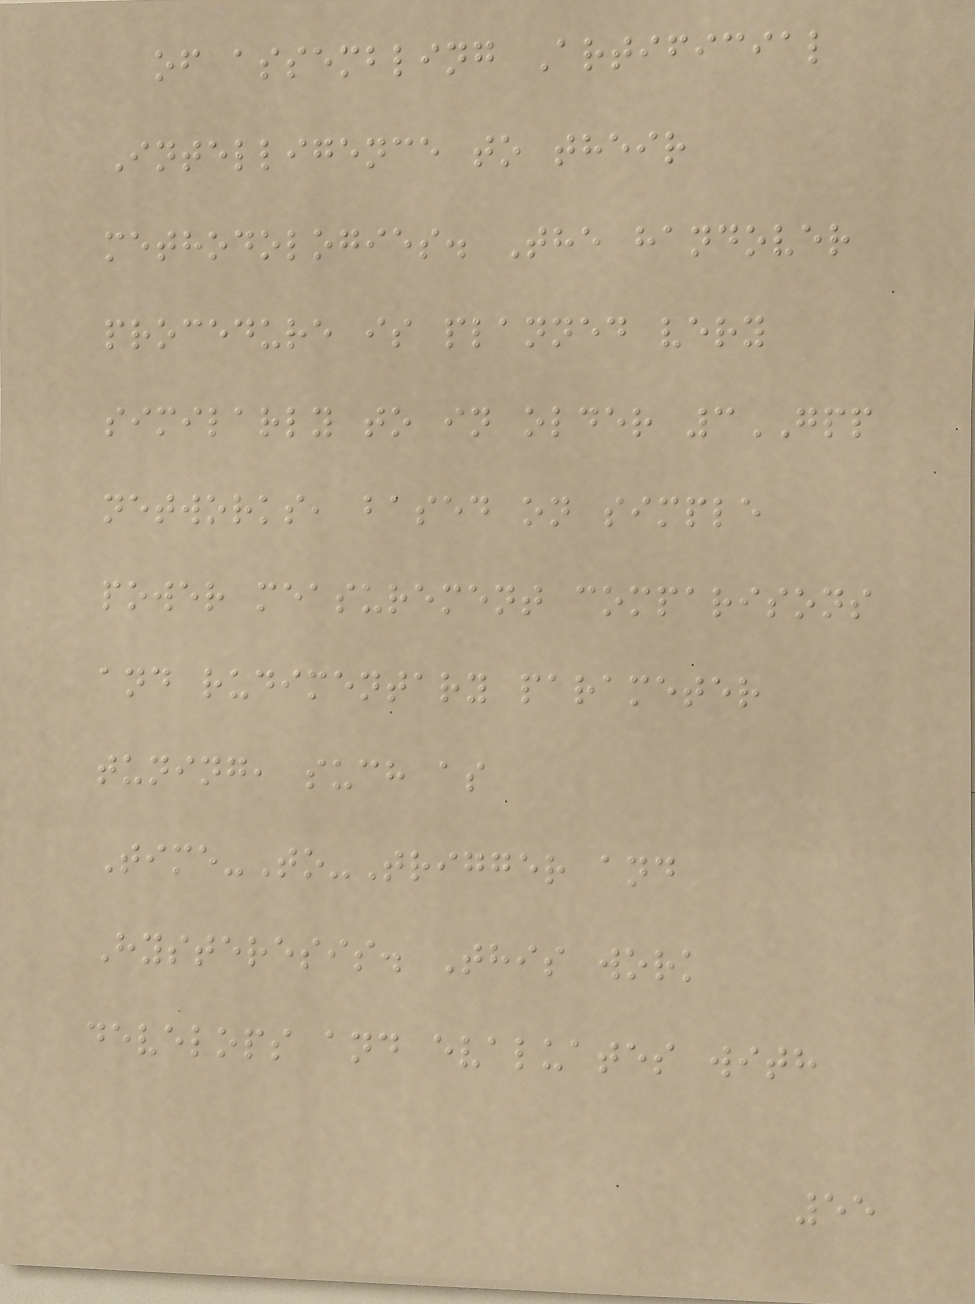of assembling Artificial
Intelligence to their
methodologies. The handover
procedure is planned very
similarly to in older 3GPP
networks, based on simple
power measurement comparisons
and rudimentary parameter
tuning, such as
Time-To-Trigger and
Hysteresis. This work
develops and evaluates with
55
